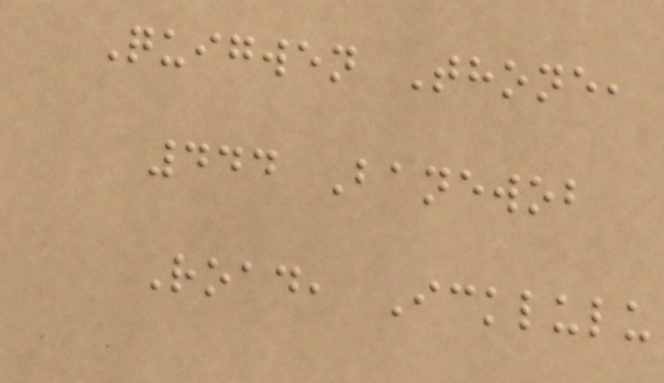Quigwen Thone,
444 Banewob
Road, Icklulu
